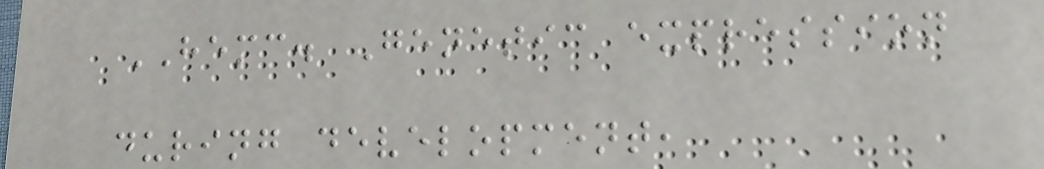HEMC. Genetic expression
during development,
